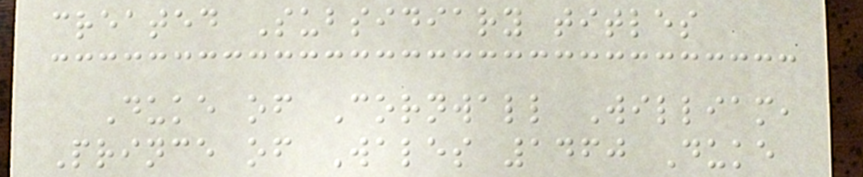created Subsidiary titles
Duke of Cornwall William,
Prince of Wales 1460 Duke
